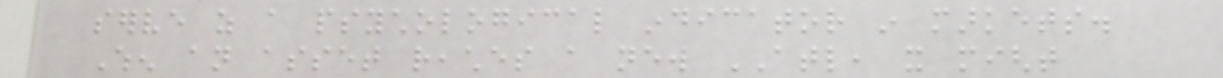serve as a psychological indicator in markets.
When an asset reaches a new ATL, it might
